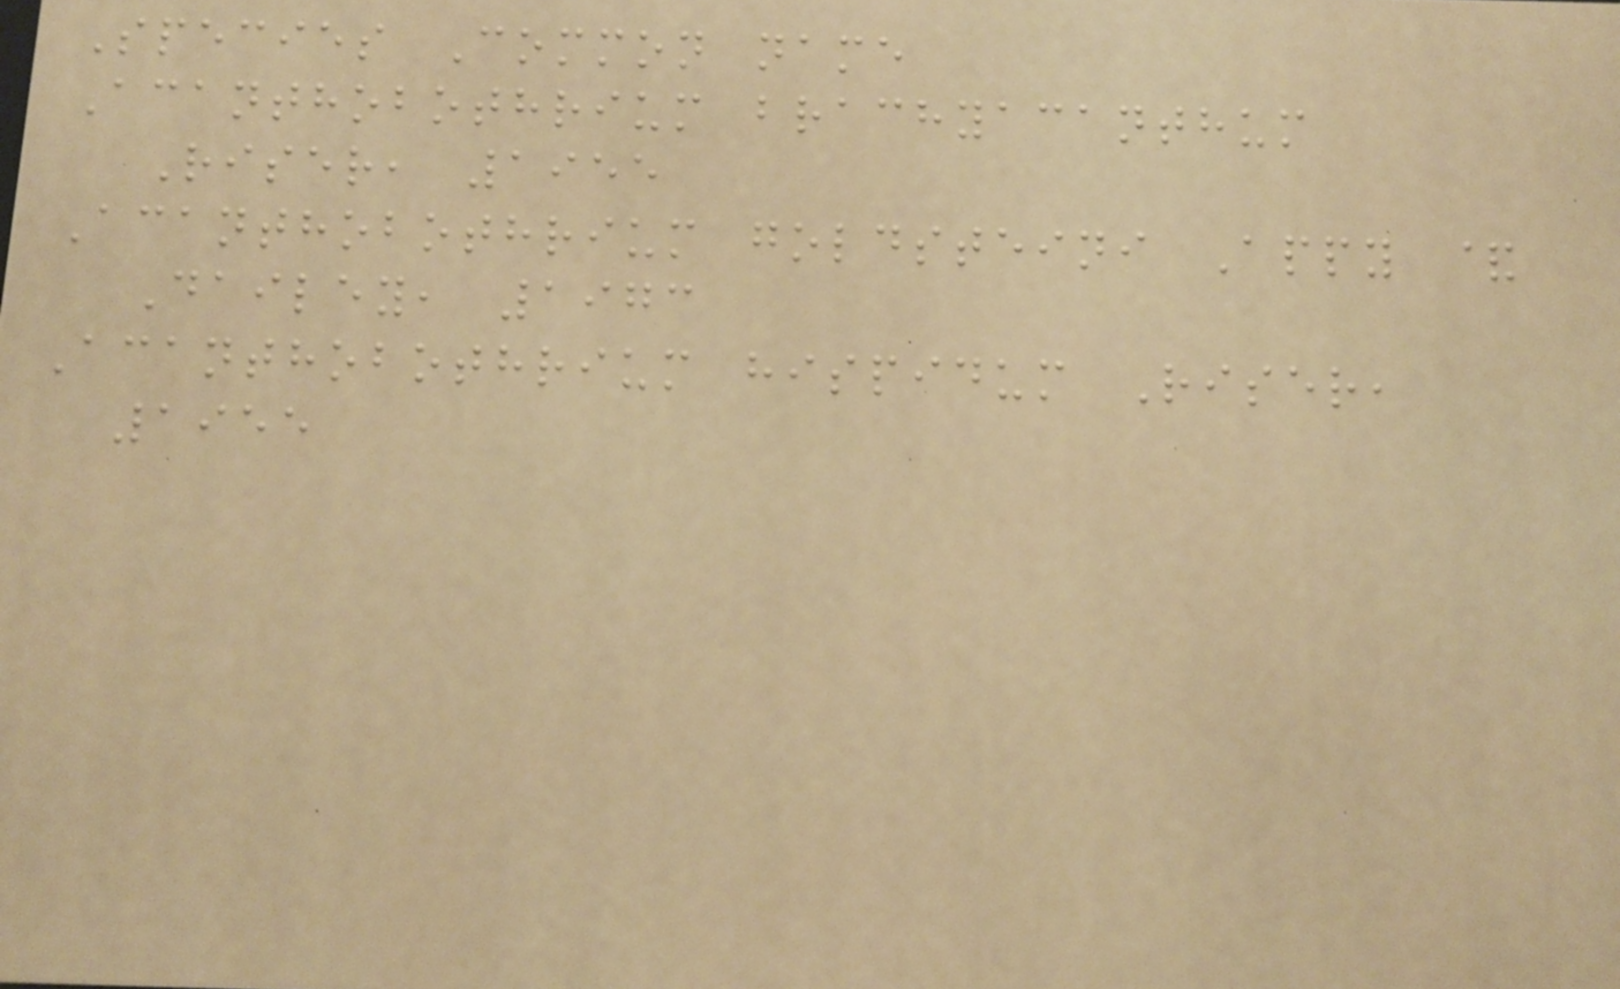Species Common name
Acanthobothrium brachyacanthum
Riser, 1955
Acanthobothrium goldsteini Appy &
Dailey, 1973
Acanthobothrium hispidum Riser,
1955
